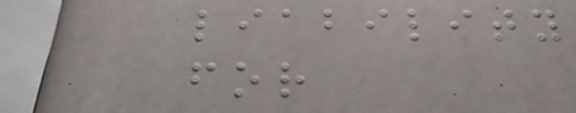liability
for
